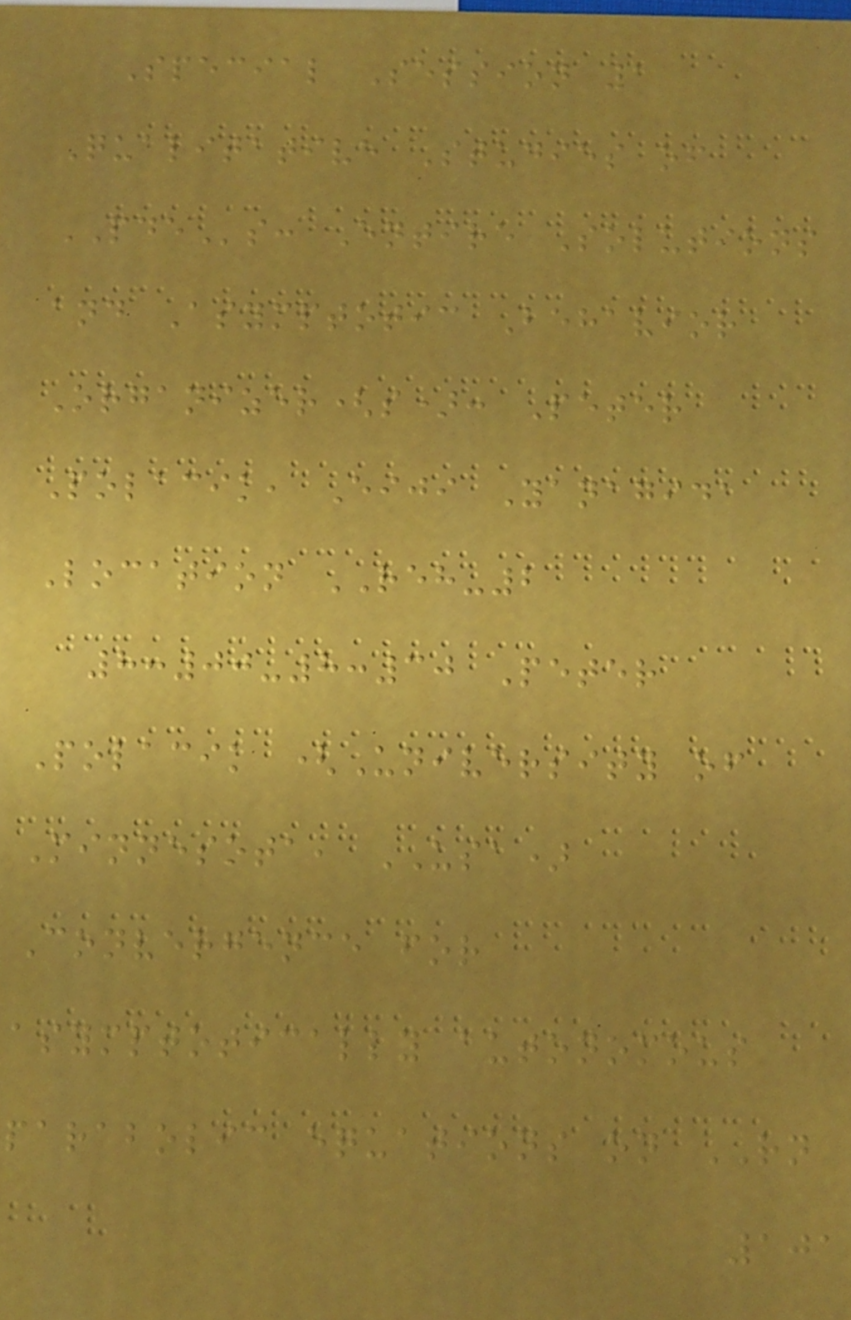Special Session 1
Qualitative Studies of
PDEs: Entire Solutions
and Asymptotic Behavior
Organizer(s): Peter
Polacik, Eiji Yanagida
Location REH-2
8:00-8:30 Peter
Polacik (University of
Minnesota, USA)
Convergence for
asymptotically autonomous
parabolic equations on RN
101
